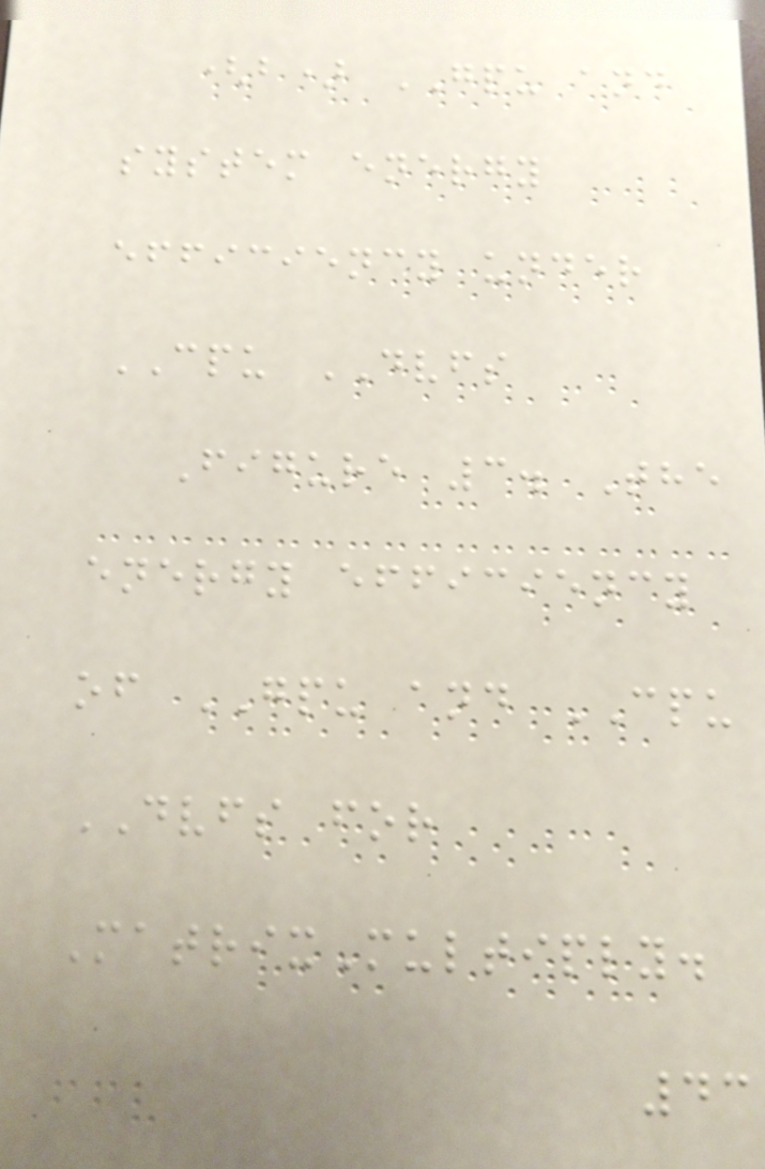(b) GPU and
system energy
efficiency under
CPU DVFS
Figure 3. The
energy efficiency
of GPU and CPU
DVFS for
MatrixMultiply.
43
